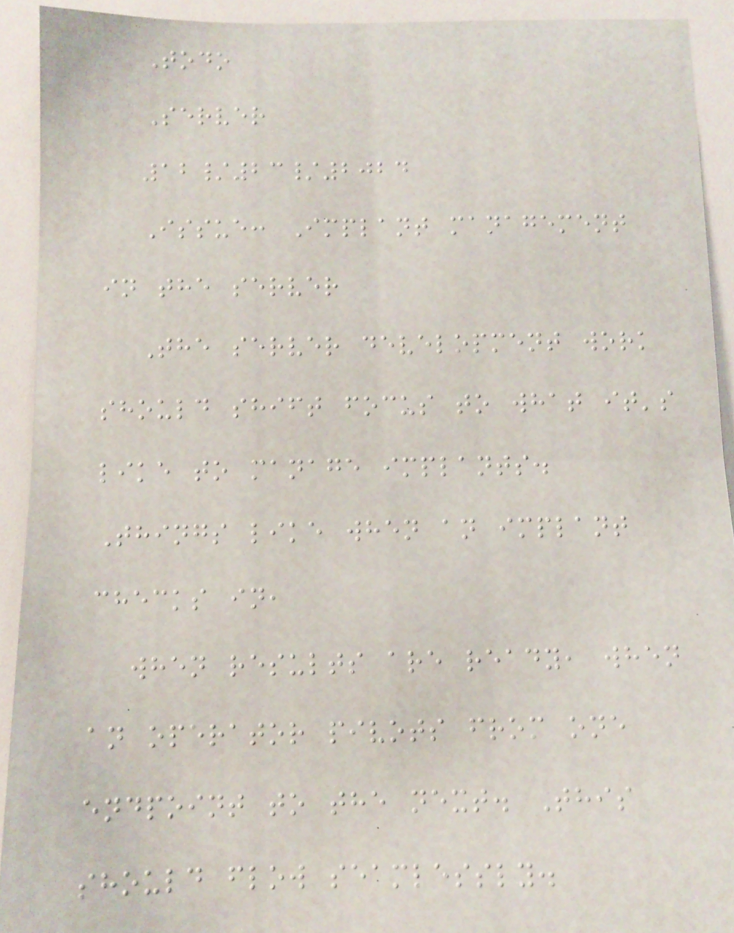Todo
Server
12/23/2024
Issue: Implant management
in the server
The server development work
should shift focus to what it's
like to manage implants.
Things like when an implant
checks in,
when results are ready, when
an operator pivots from one
endpoint to the next. This
should flow seamlessly.
